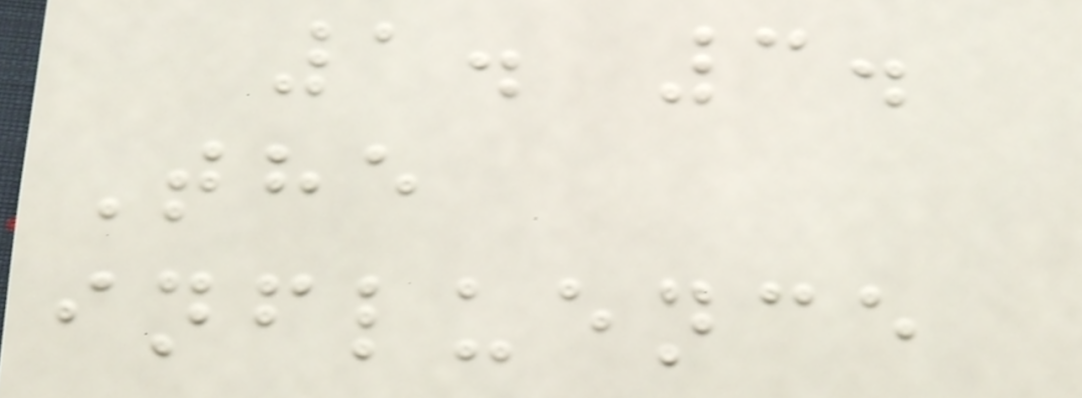1. 3.
The
influence
